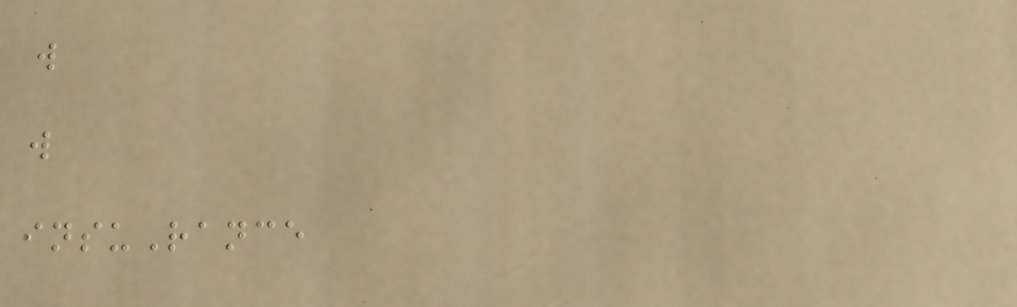w
w
insuRance
